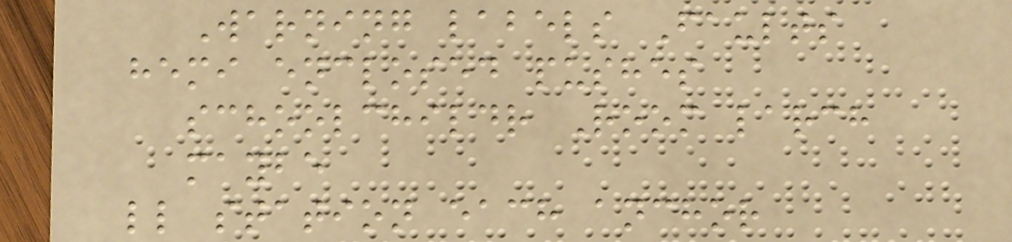Warning labels Faults
hemi enclosed pushes
schoolchildr Room larch
maybe
ll station each anchor
